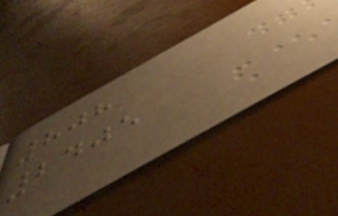808
2405
